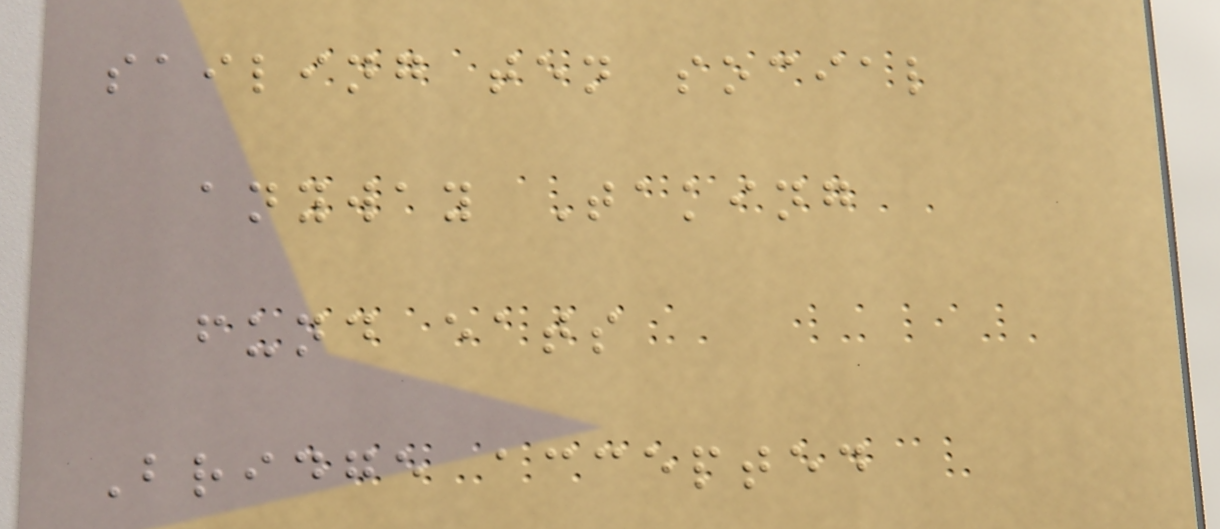sailing ten social
anyway Taking
fund eats
Bridge accepted
